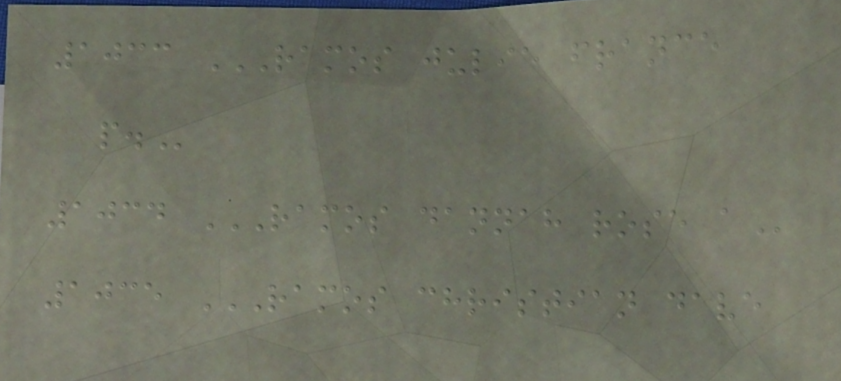1033 RAMOS JULIE FRANCE
P.
1034 RAMOS DANNAH ROSE A
1035 RAMOS CHRISTIAN DAVE
